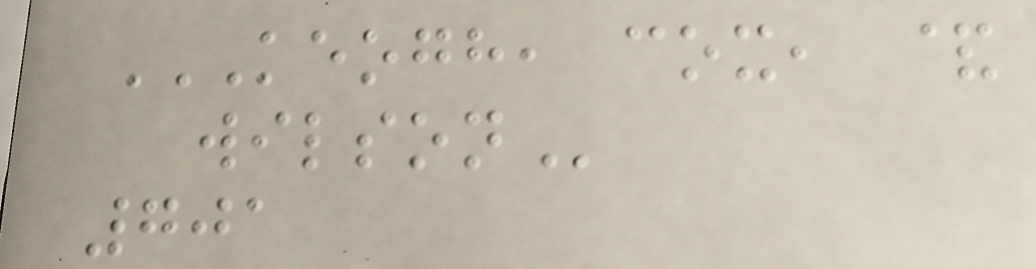KEOGH, COX, &
WILSON
701
